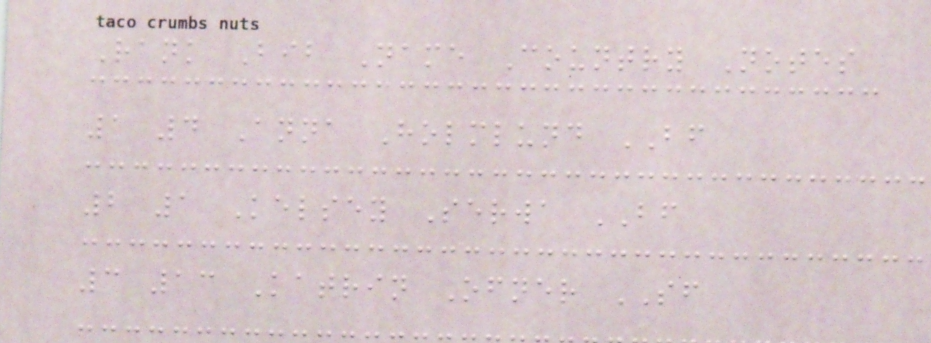Rank Bib Name Country Notes
1 4 Anna Holmlund BF
2 1 Kelsey Serwa BF
3 13 Katrin Ofner SF
